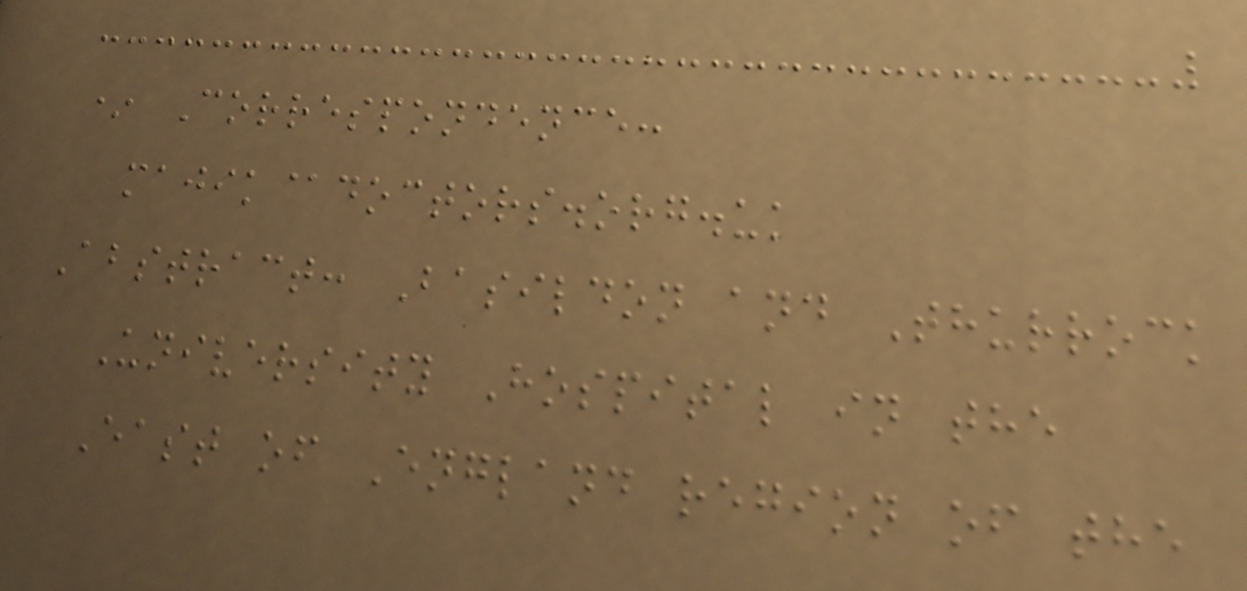* Correspondence:
majik@doctors.org.uk
Abstract: Basildon and Thurrock
University Hospital in the
East of England region of the
